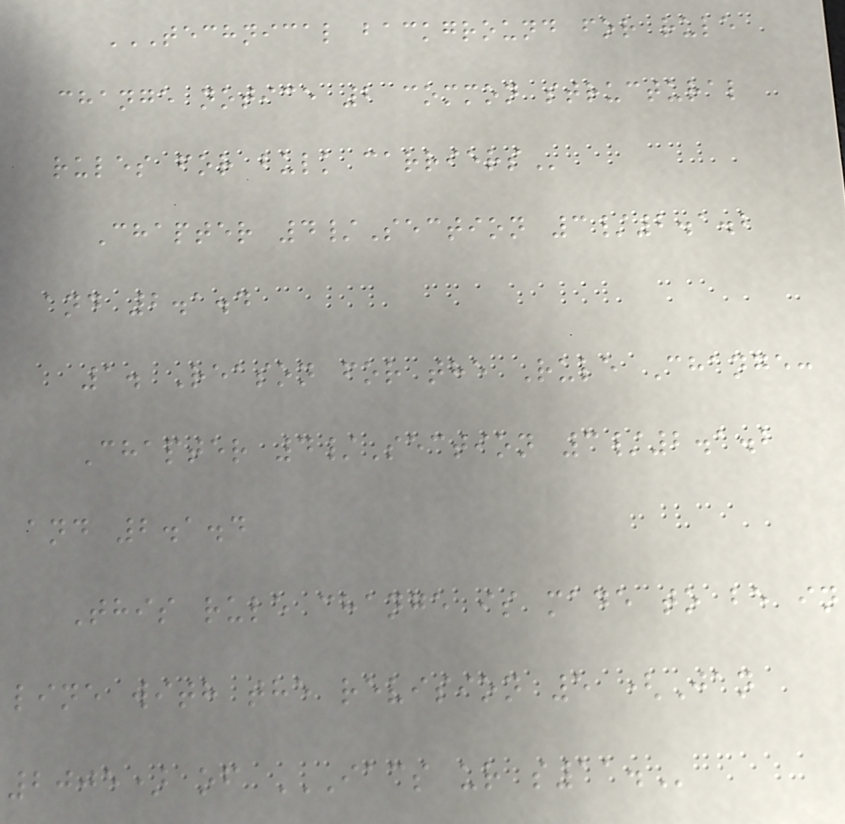TECHNICAL BACKGROUND FOR RULE
CHANGE NOTICE 2 COMMON STRUCTURAL
RULES FOR BULK CARRIERS
Chapter 4/Section 3/2.1.2
and 2.1.4
1. Reason for the Rule Change:
Chapter 4/Section 3/2.1.2
and 2.1.4
This rule change is made to be in
line with the revision 5 (Jan
2005) of IACS UR S11.
